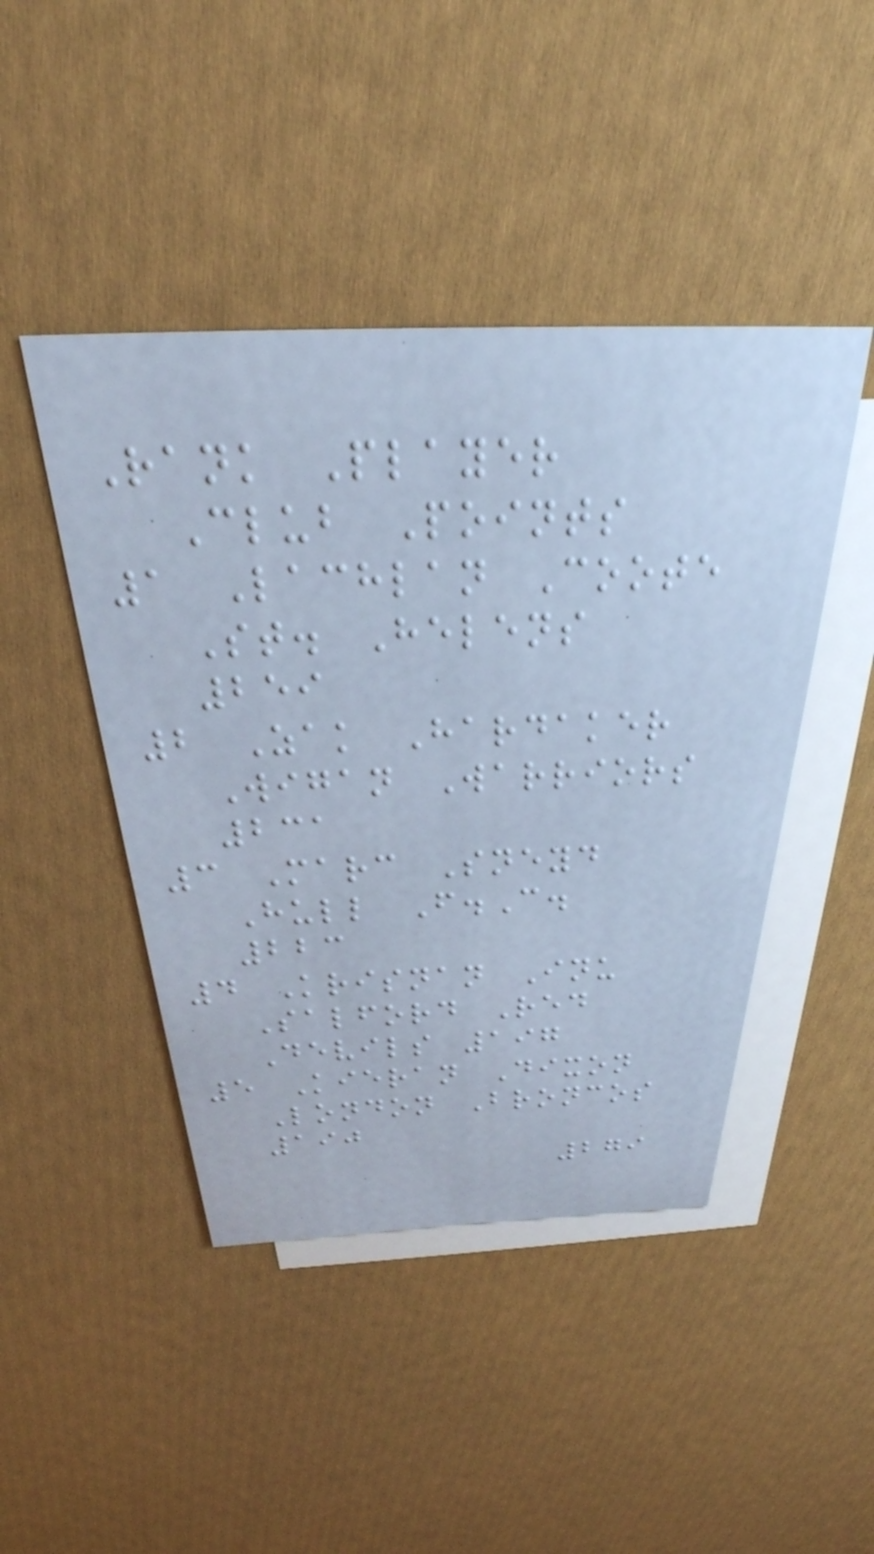Rank Player
Club Points
1 Lachlan Coote
St. Helens
259
2 Zak Hardaker
Wigan Warriors
231
3 Marc Sneyd
Hull F.C.
223
4 Krisnan Inu
Salford Red
Devils 197
5 Kieran Dixon
London Broncos
190
279
